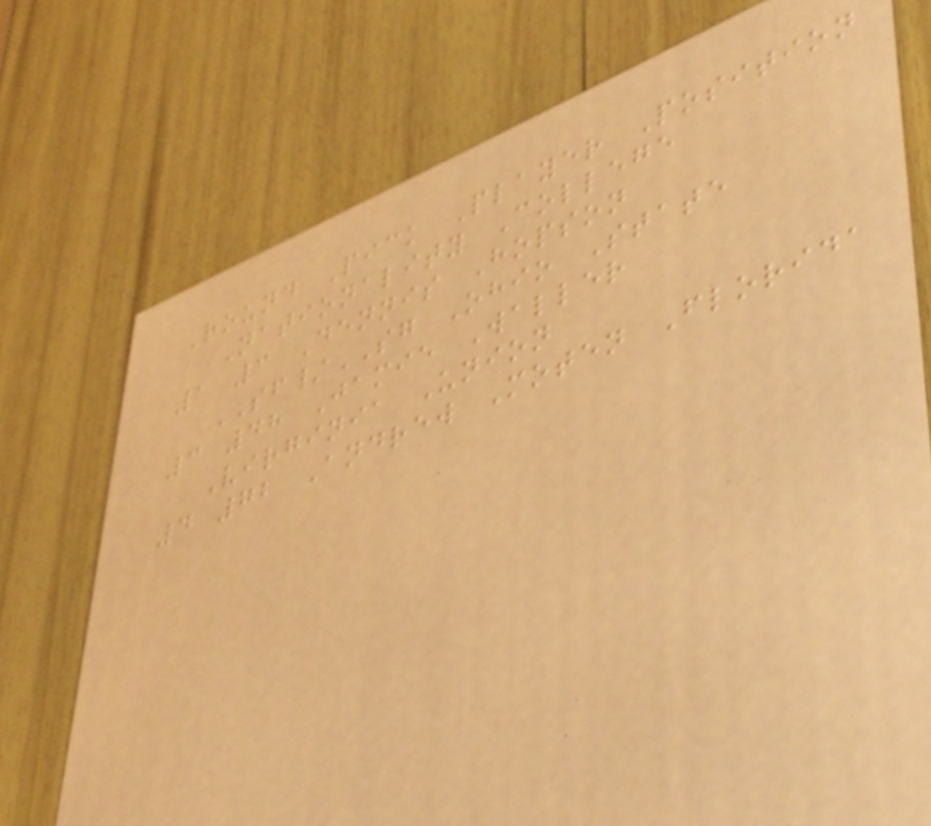Round Pick Player Position
Nationality College
1 3 Dennis Hopson
SF/SG Ohio State
3 48 Jamie Waller
Virginia Union
4 72 Andrew Moten Florida
